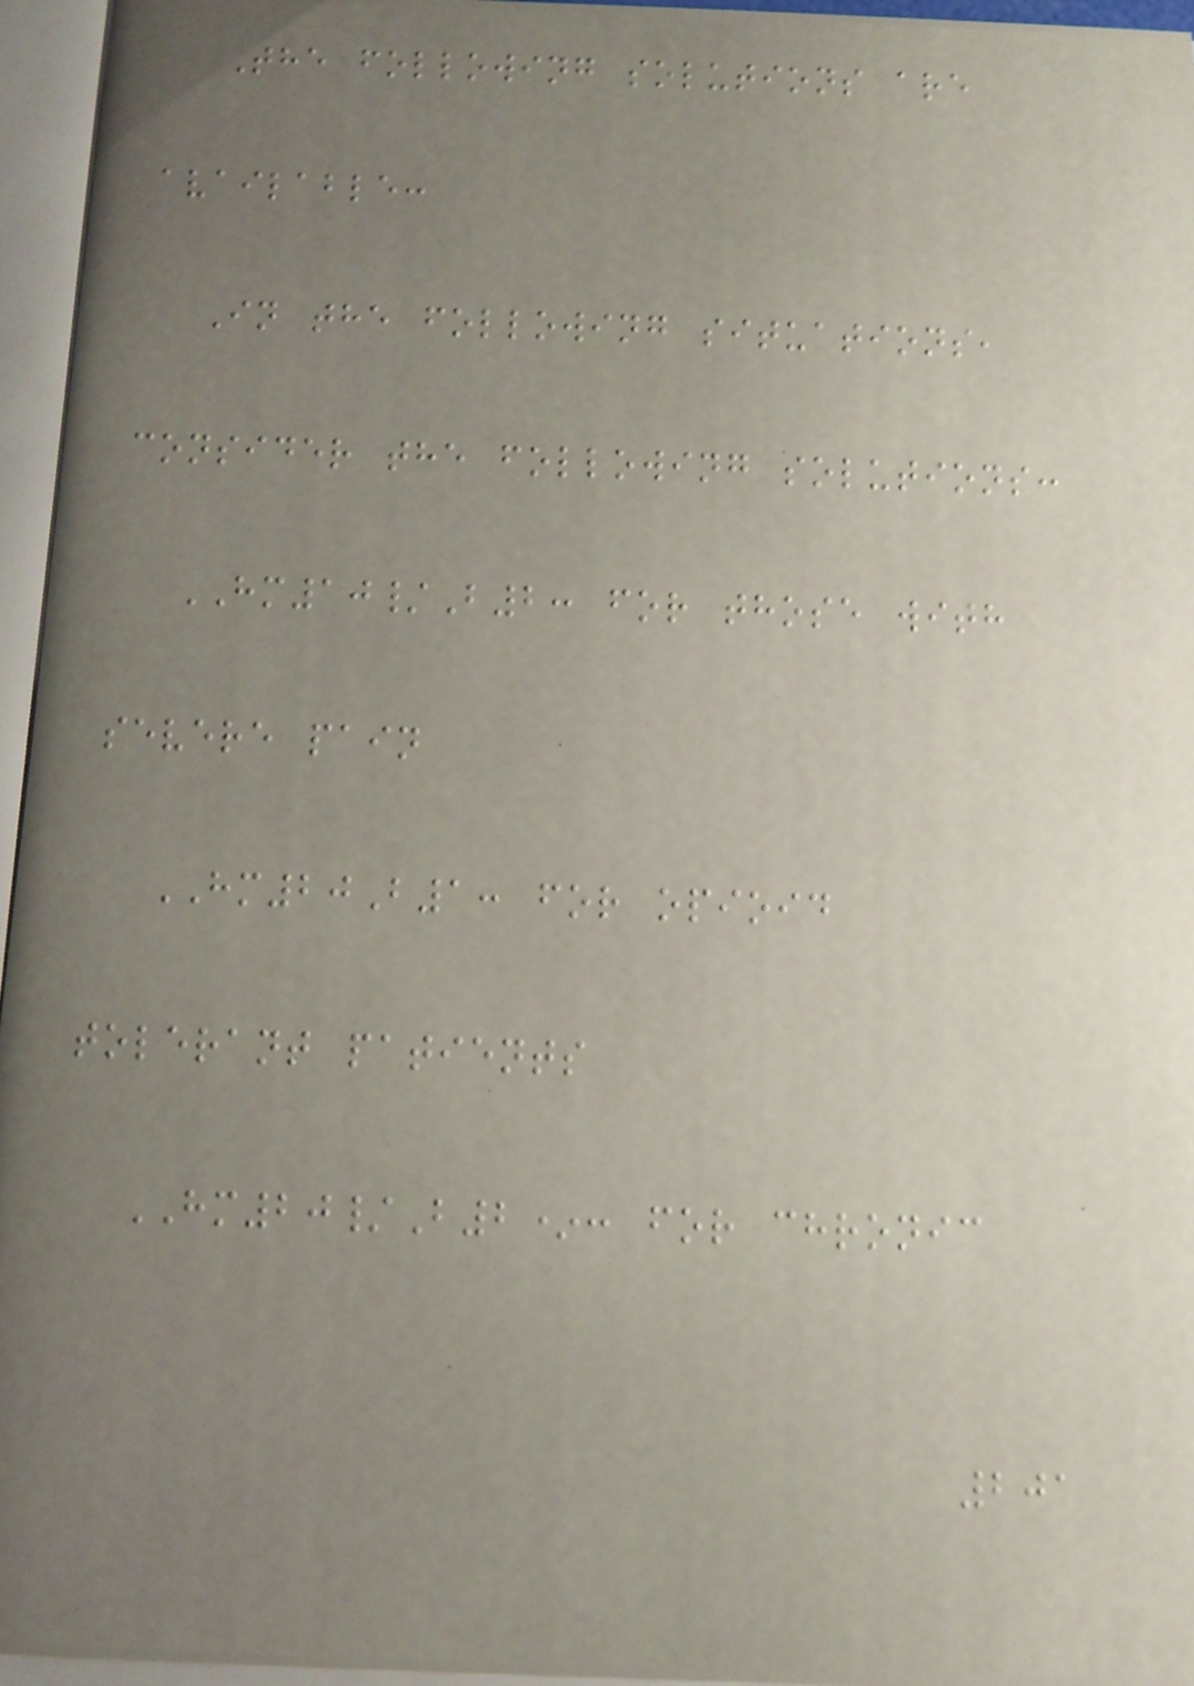The following solutions are
available:
In the following situations,
consider the following solutions:
HM10/B2: for those with
severe pain
HM20B1: for opioid
tolerant patients
HM20/B2*: for chronic
201
